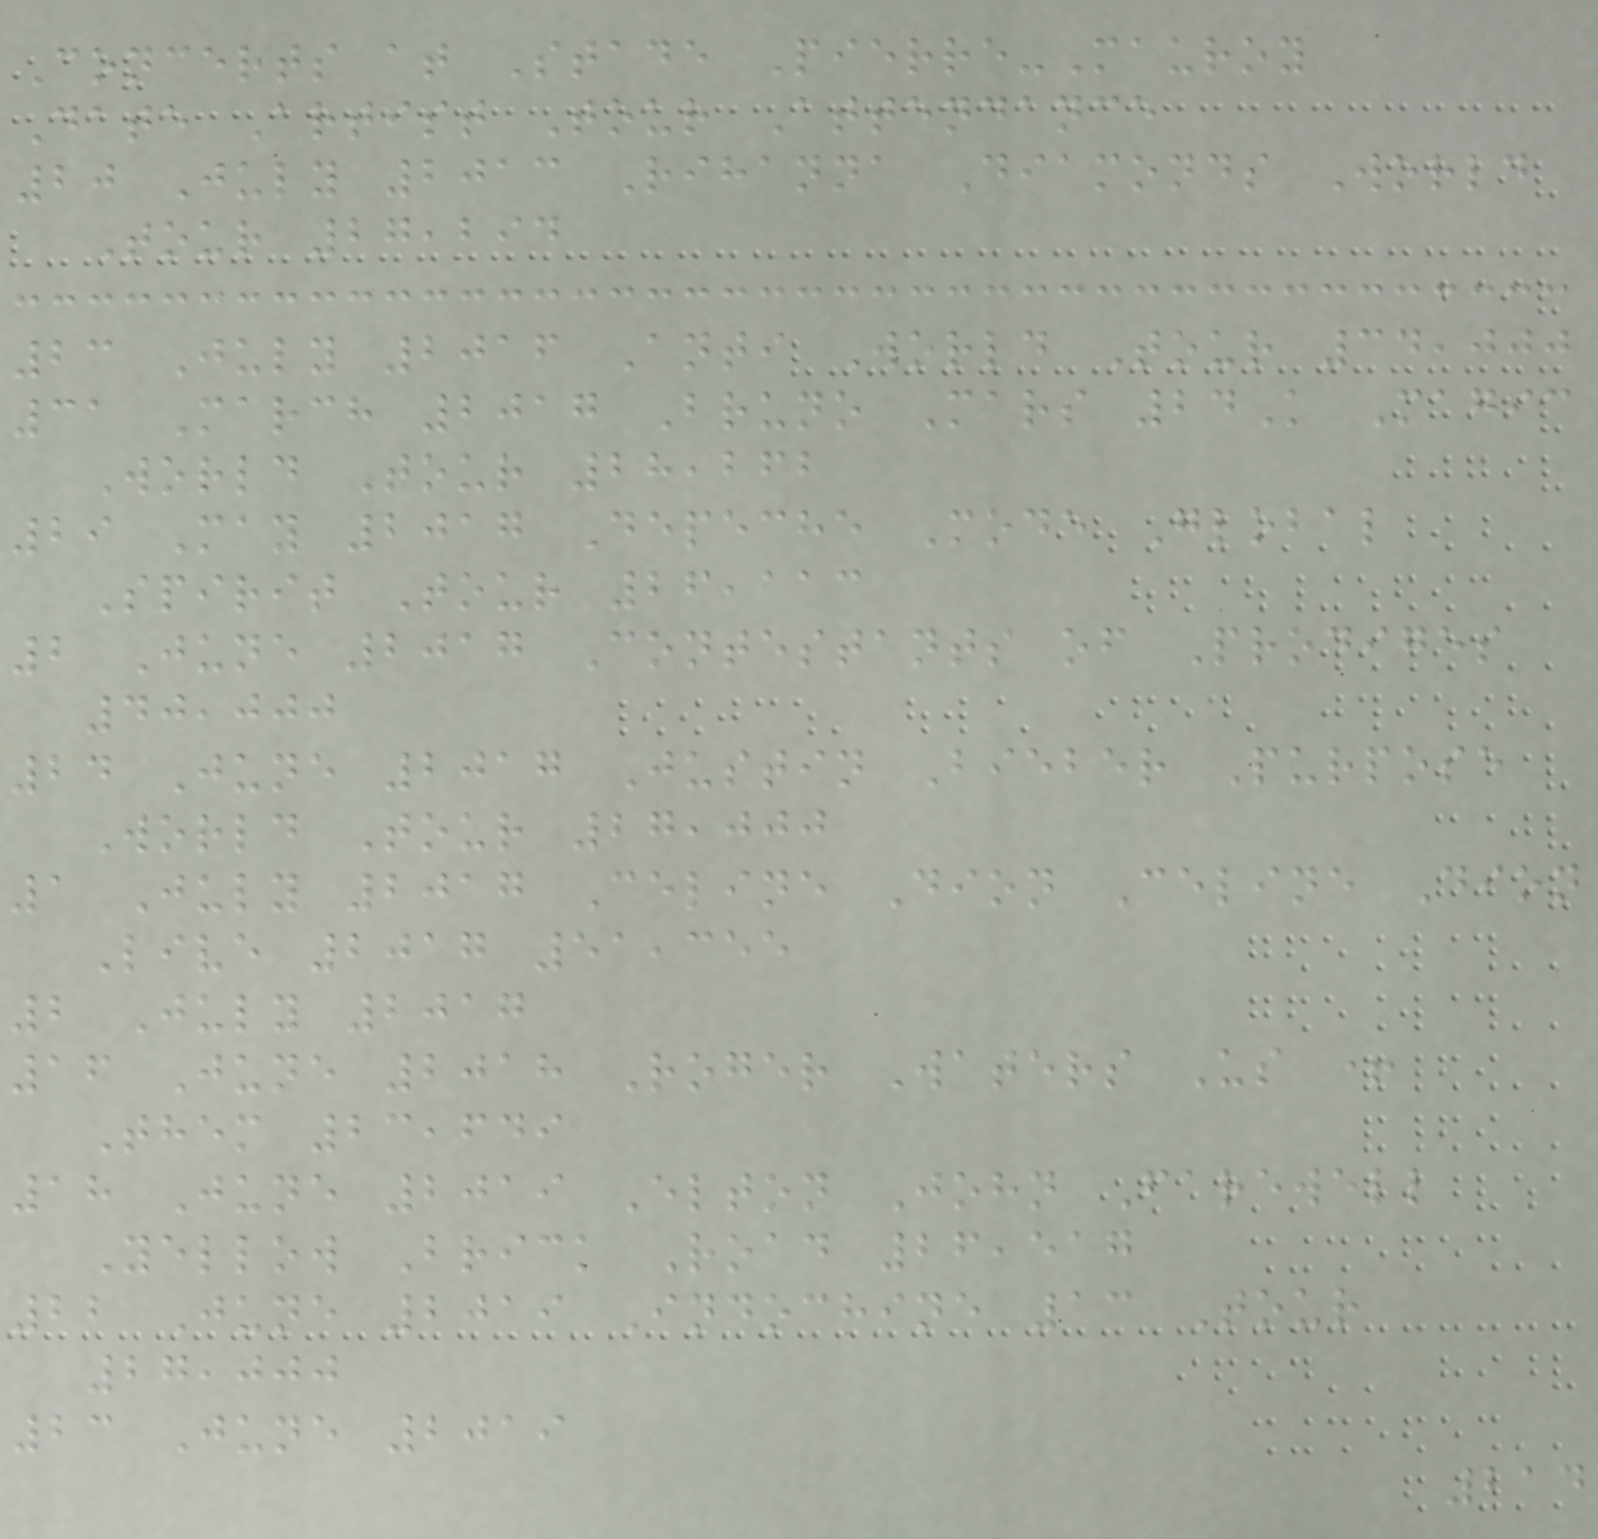Concerts at Stade Pierre-Mauroy
Date Artist Tour Attendance
20 July 2013 Rihanna Diamonds World
Tour 27,294
23 July 2016 Anti World Tour 34,000
31 March 2017 Bruno Mars 24K Magic
World Tour 28,262
29 May 2017 Depeche Mode Global
Spirit Tour 26,113
2 June 2017 Contestants of Prodiges
40,000
24 June 2017 Justin Bieber Purpose
World Tour 27,000
1 July 2017 Celine Dion Celine Dion
Live 2017 51,355
2 July 2017
16 June 2018 Roger Waters Us +
Them 23,649
18 June 2019 Elton John Farewell
Yellow Brick Road 26,517
22 June 2019 Indochine 13 Tour
27,000
23 June 2019
214
